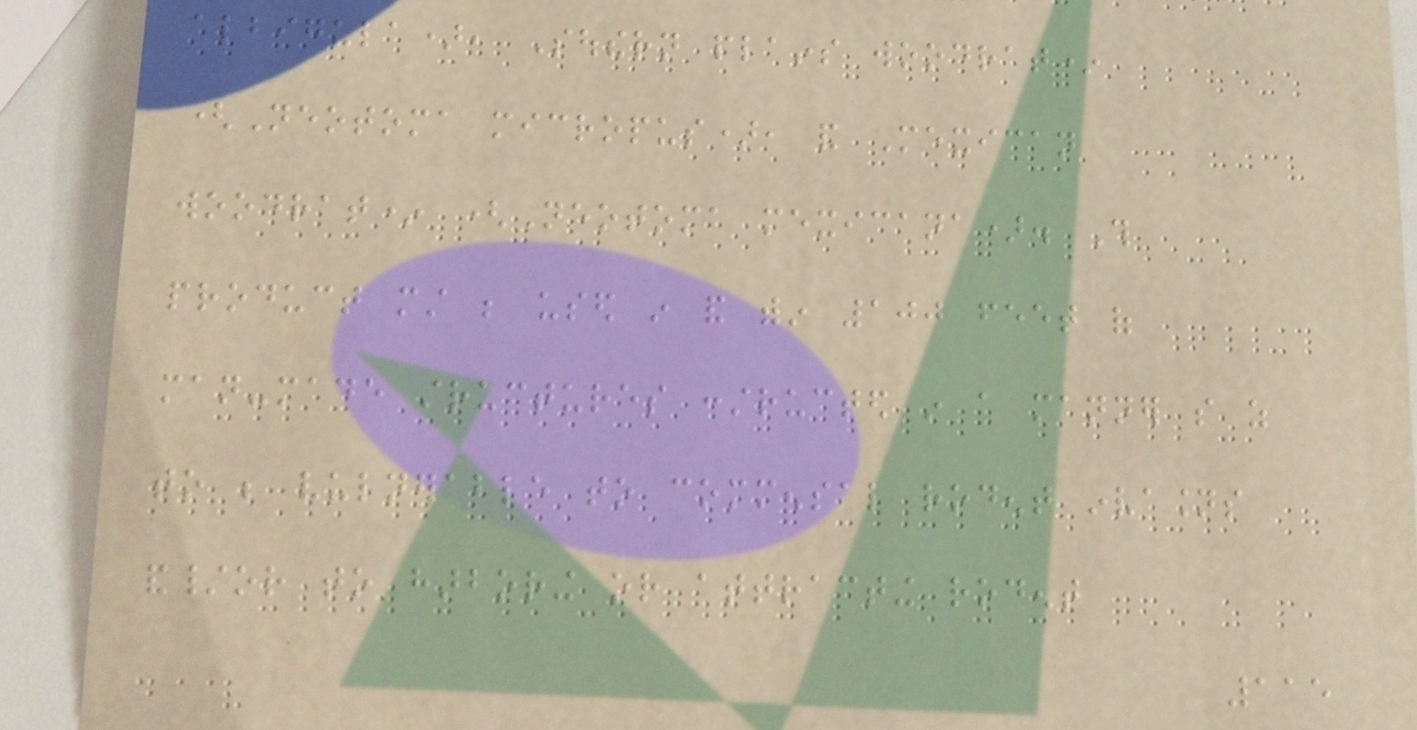albigula), Southern plains woodrat*
(Neotoma micropus), and Mexican
woodrat* (Neotoma mexicana). This
product must be used in and within 100 feet of
man-made structures constructed in a manner so as
to be vulnerable to commensal rodent invasions
and/or to harboring or attracting rodent
115
